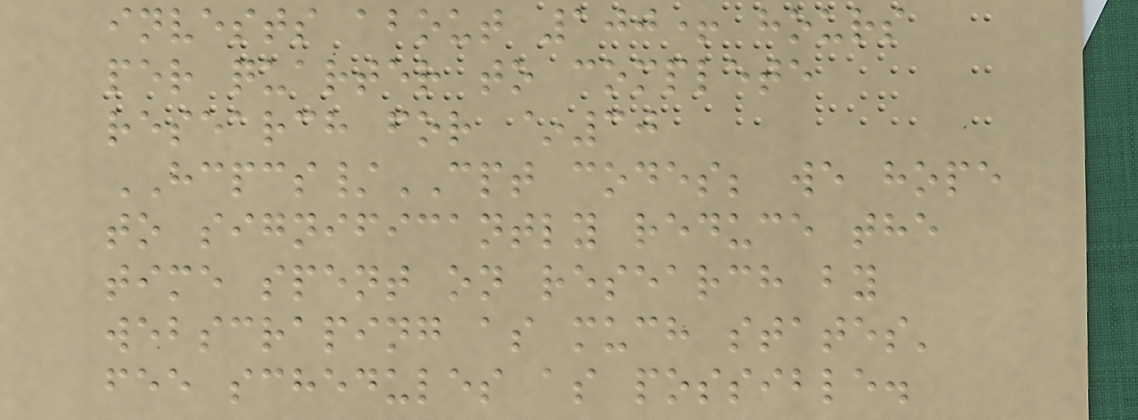invests about 100+ hours
per quarter to complete
research for ~30
HCPCS/CPT codes; we hope
to significantly reduce the
time spent on research by
webscraping as much states'
fee schedules as possible.
